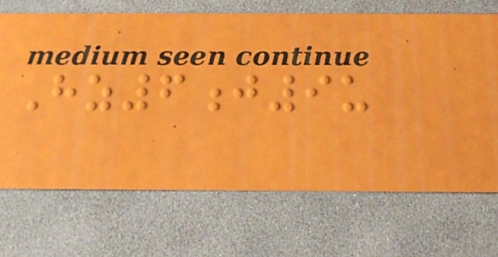Hz6j9u
